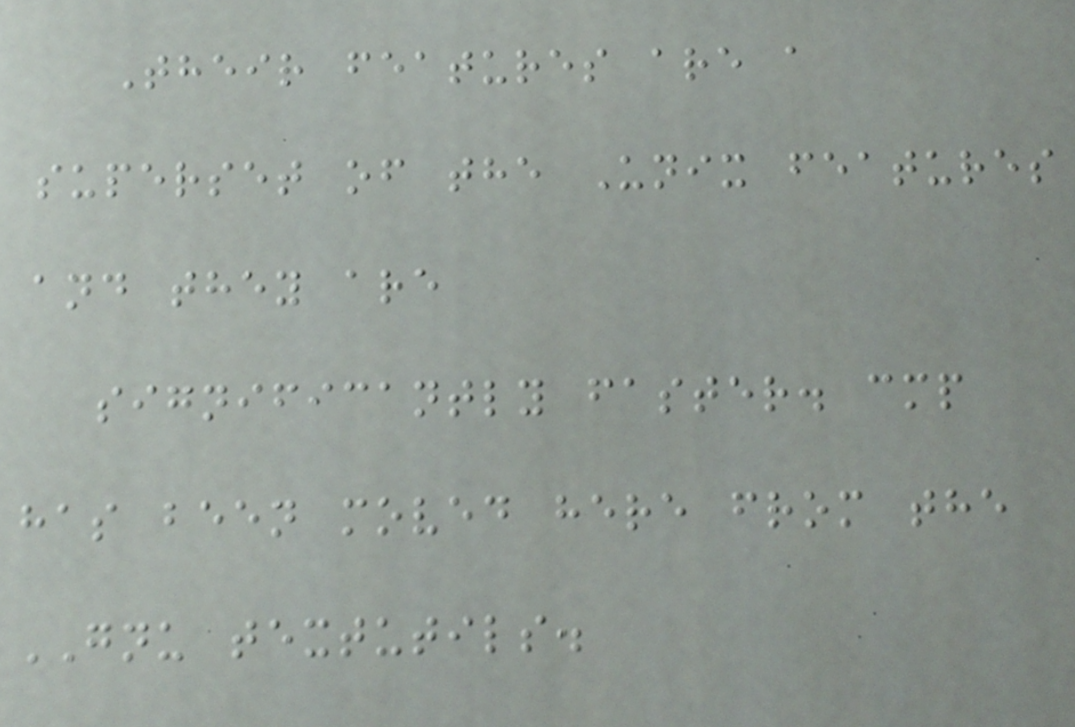Their features are a
superset of the Unix features
and they are
significantly faster. cmp
has been moved here from the
GNU textutils.
